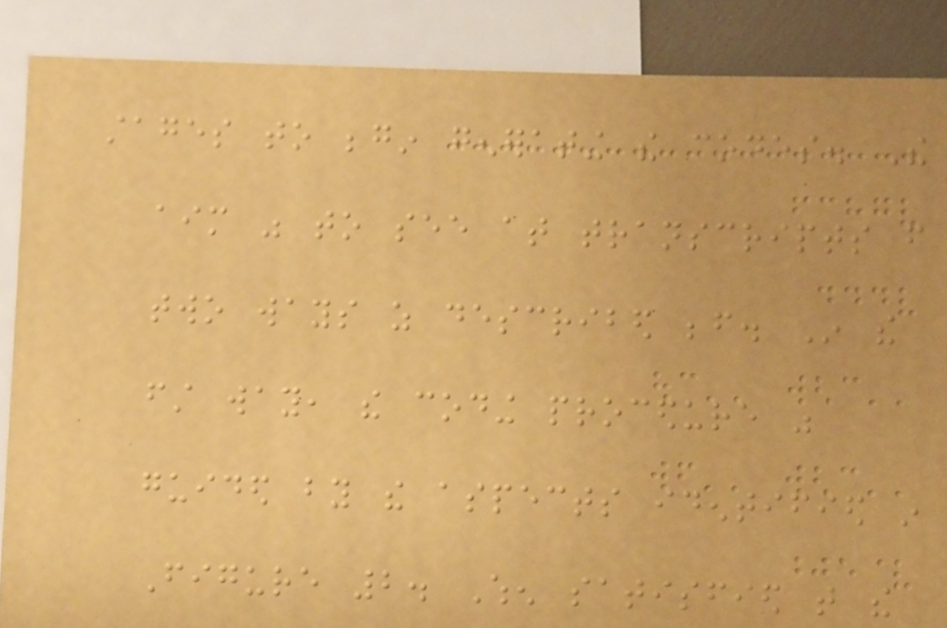stages to begin generating the codes. The
aim was to see at transcripts from
two ways as described before. In the
first way, the coding procedure was
guided by the aspects identified in
Figure 2. When satisfied that the
